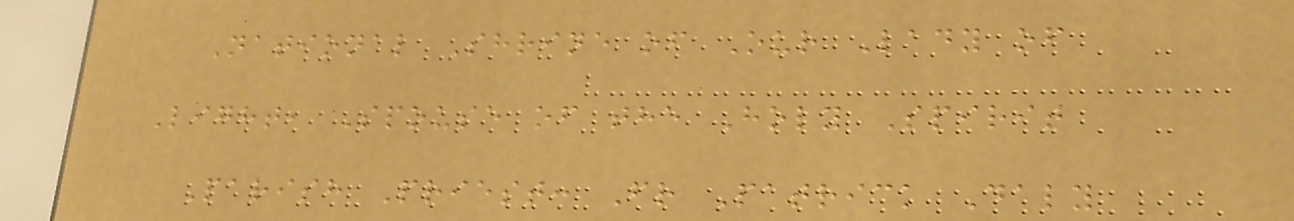National Shrine of Our Lady of
Light, Spouse of the Holy Spirit
Parish Priest: Fr Patrick Daly
